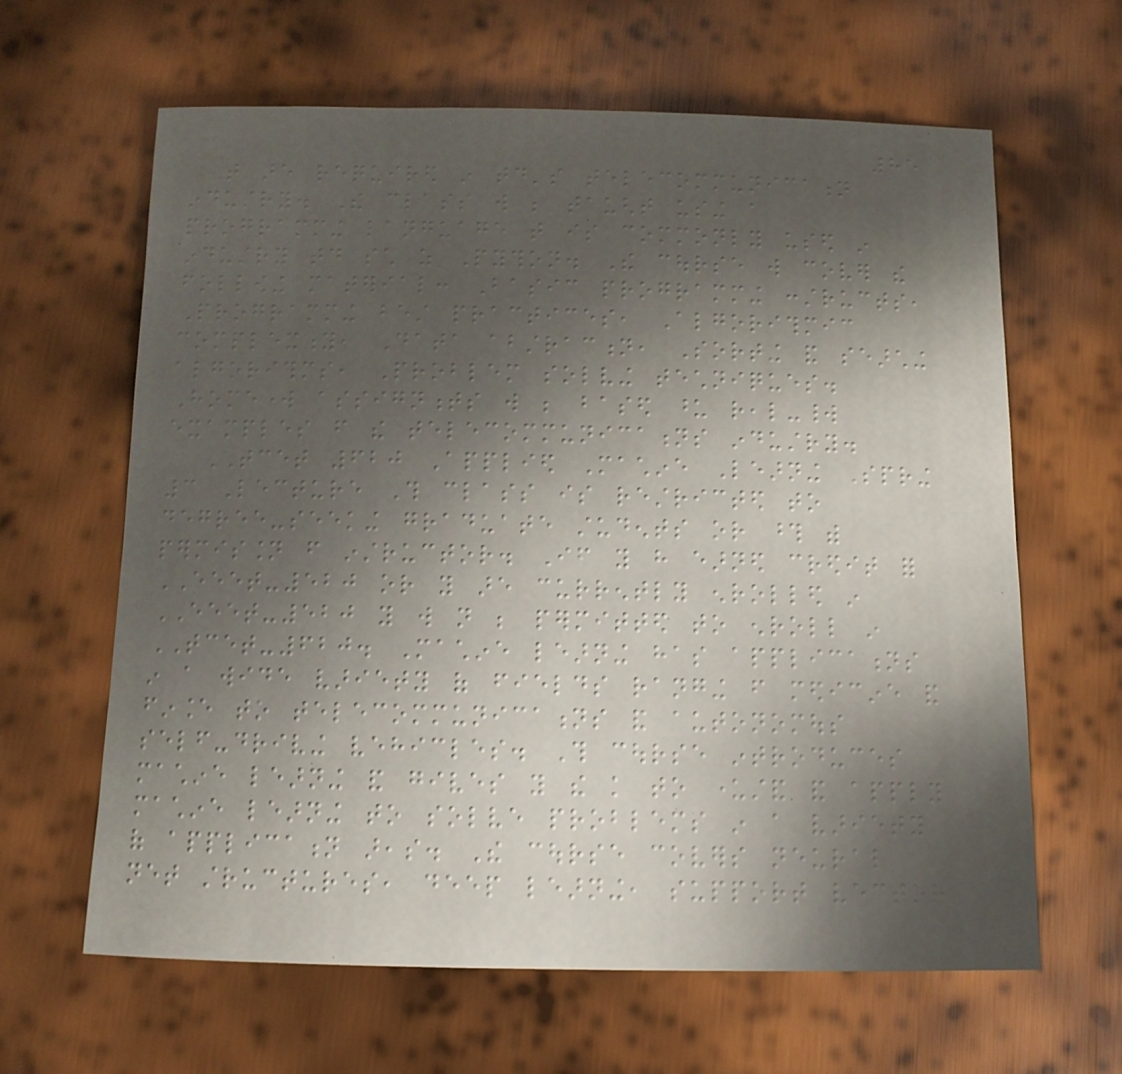85
that are required in today's telecommunication
industry. The class will be taught using a
programming language that is commonly used in
industry today such as Python. The course will cover the
following material: Basic programming constructs,
Programming best practices, Algorithmic
complexity, Data abstraction, Sorting and searching
algorithms, Problem solving techniques.
Homework assignments will be based upon real-world
examples from the telecommunications industry.
TCET 620 Applied Machine Learning Spring
3 Lecture This class is restricted to
degree-seeking graduate students or those with
permission from instructor. If you have earned credit for
EEET-520 or you are currently enrolled in
EEET-520 you will not be permitted to enroll in
TCET-620. Machine learning has applications
in a wide variety of fields ranging from medicine and
finance to telecommunications and autonomous
self-driving vehicles. This course introduces
machine learning and gives you the knowledge to understand and apply
machine learning to solve problems in a variety
of application areas. The course covers neural
net structures, deep learning, support vector
